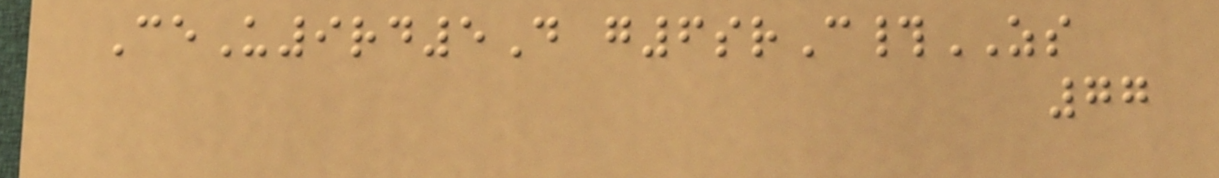CeU9rd5D g6srC#ZS
77
